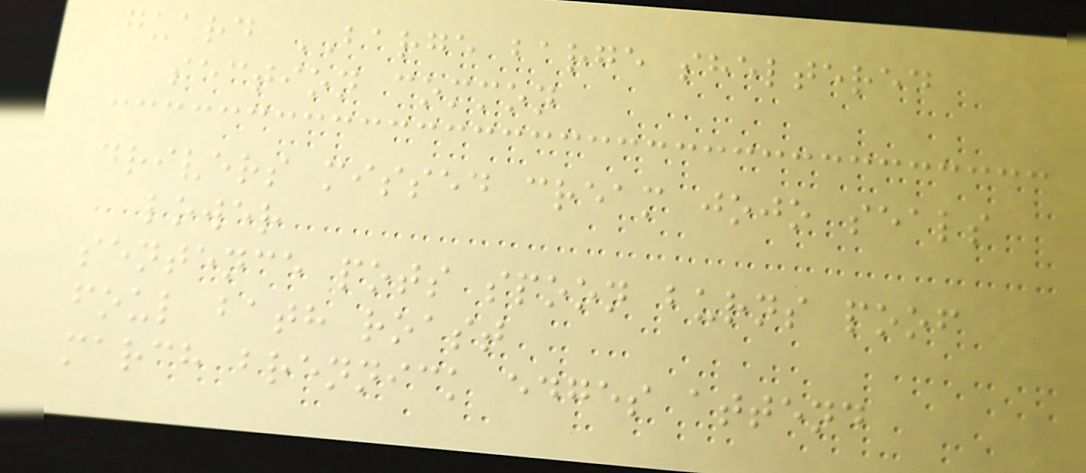guard BARGE barge sheltered
section common
drivers missed cream jojo seals
lower
sentence pots spoon burns poof
foul bath roast
march brennick edges attend
